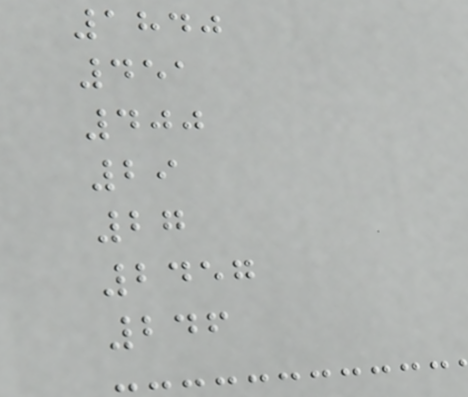1840
451
400
29
27
2457
246
